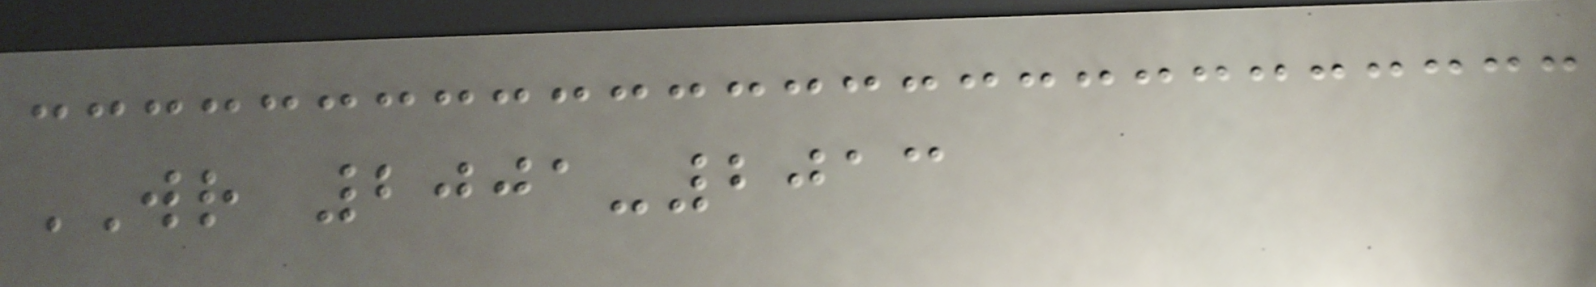WR 2001-2013
